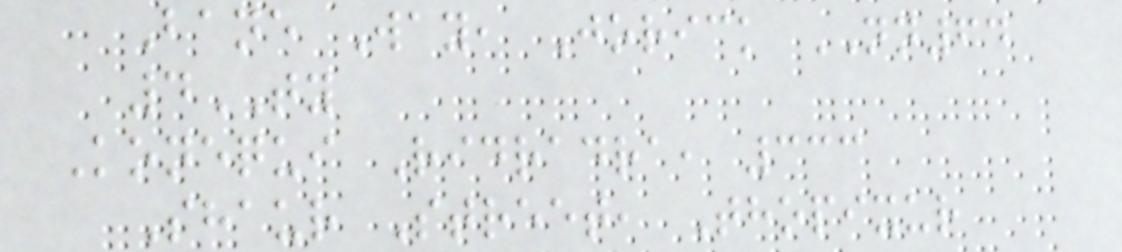Bane Way, Jorick NN64
4TY
Konequi Ridradra, 333
Shaur Street, Thopixur
